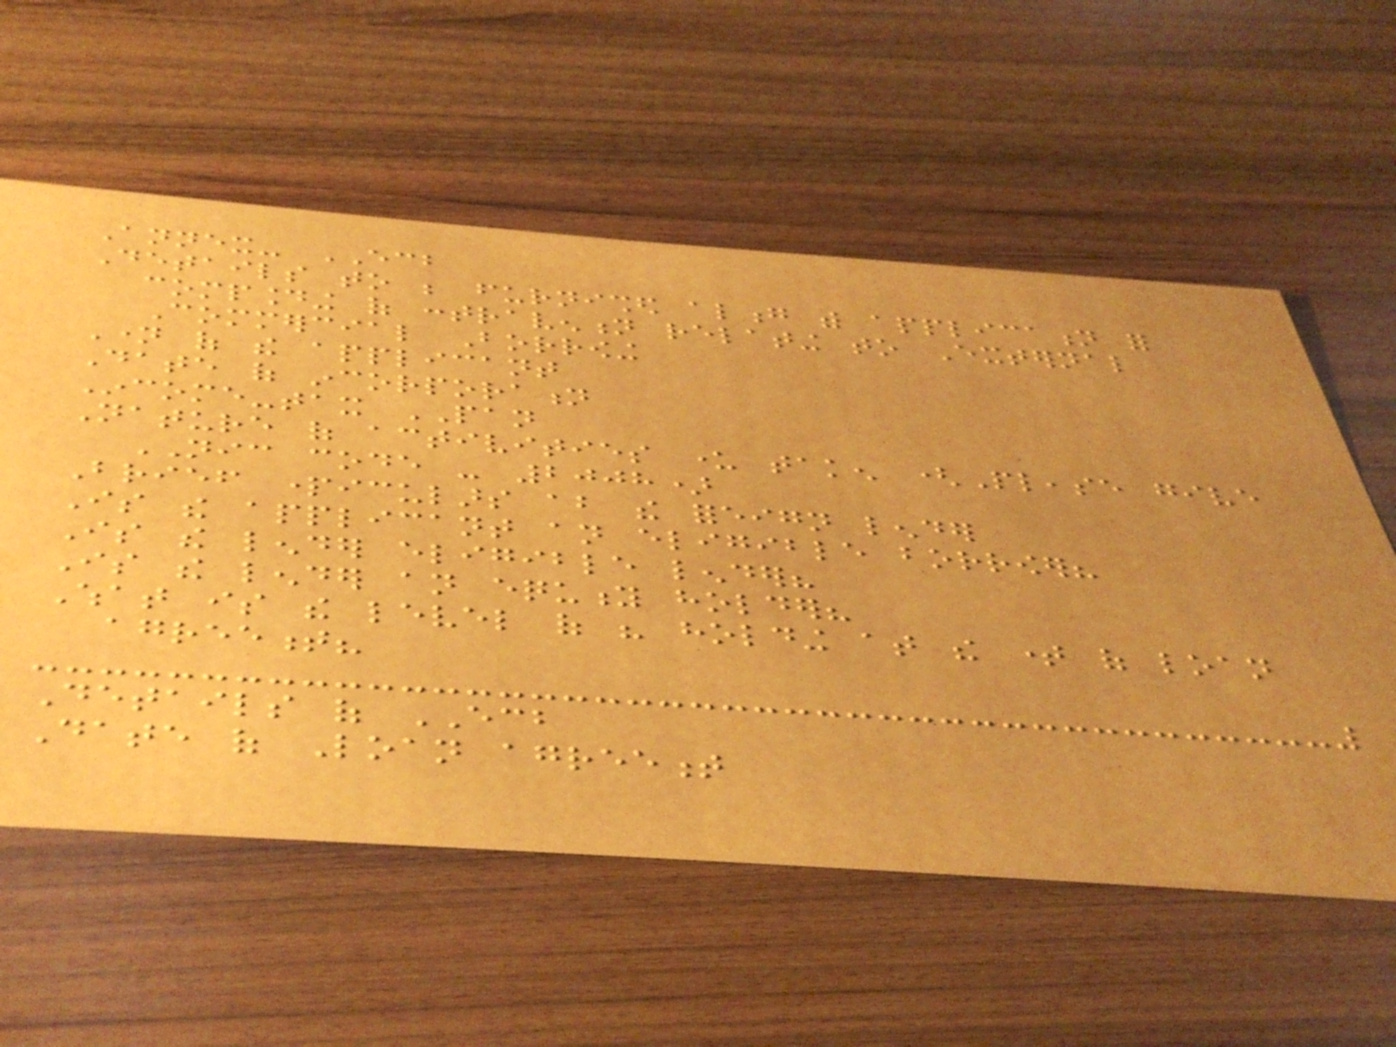Annex- ECB
Details to be furnished along with application for
compounding of contravention relating to External
Commercial Borrowing
Name of the applicant
Date of incorporation
Income-tax PAN
Nature of activities under taken (Please give
NIC code - 2008)
Brief particulars about the foreign lender
Is the applicant an eligible borrower?
Is the lender eligible lender?
Is the lender an equity holder?
What is the level of his holding at the time of loan
agreement?
Details of ECB
Date of Loan agreement
